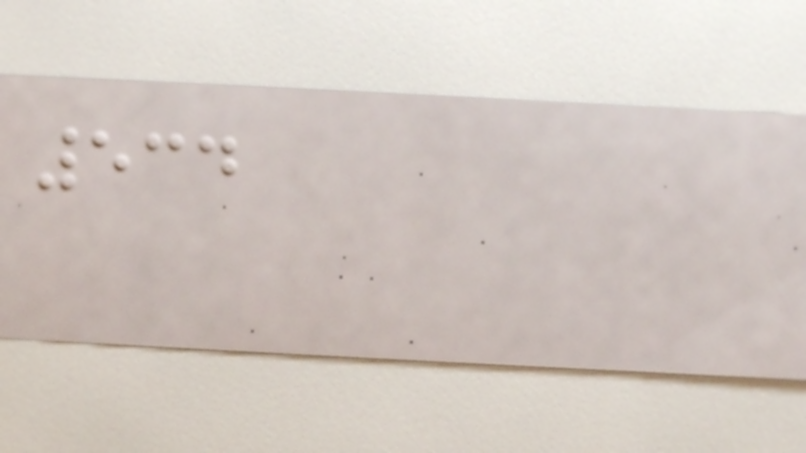534
